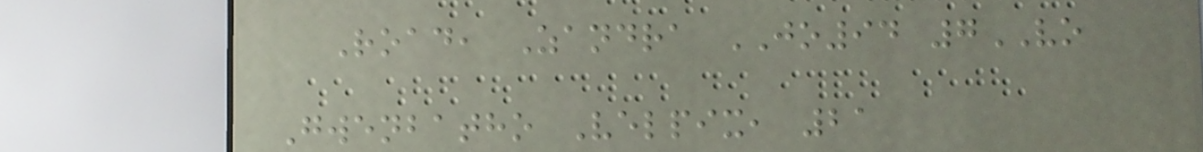Road, Zandra JO94 7VO
Gwenbatho Velpix, 21
